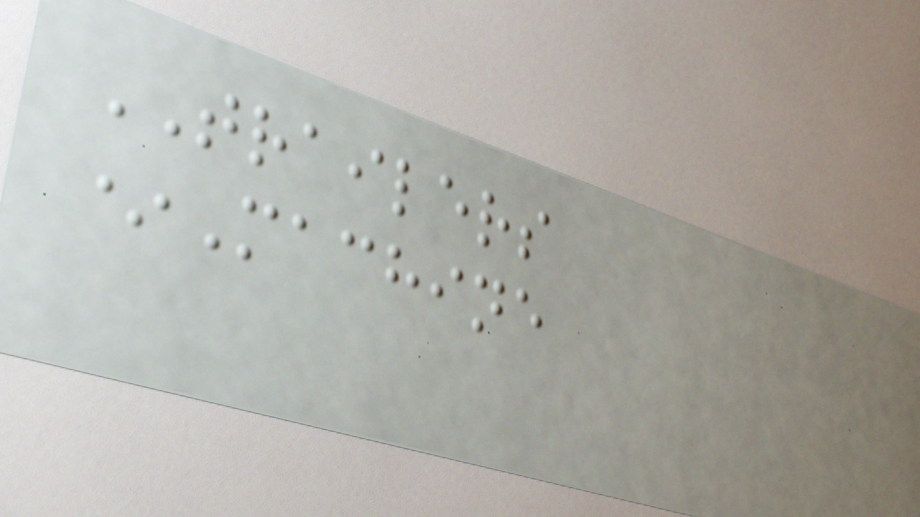TRAILERS
*Machine
